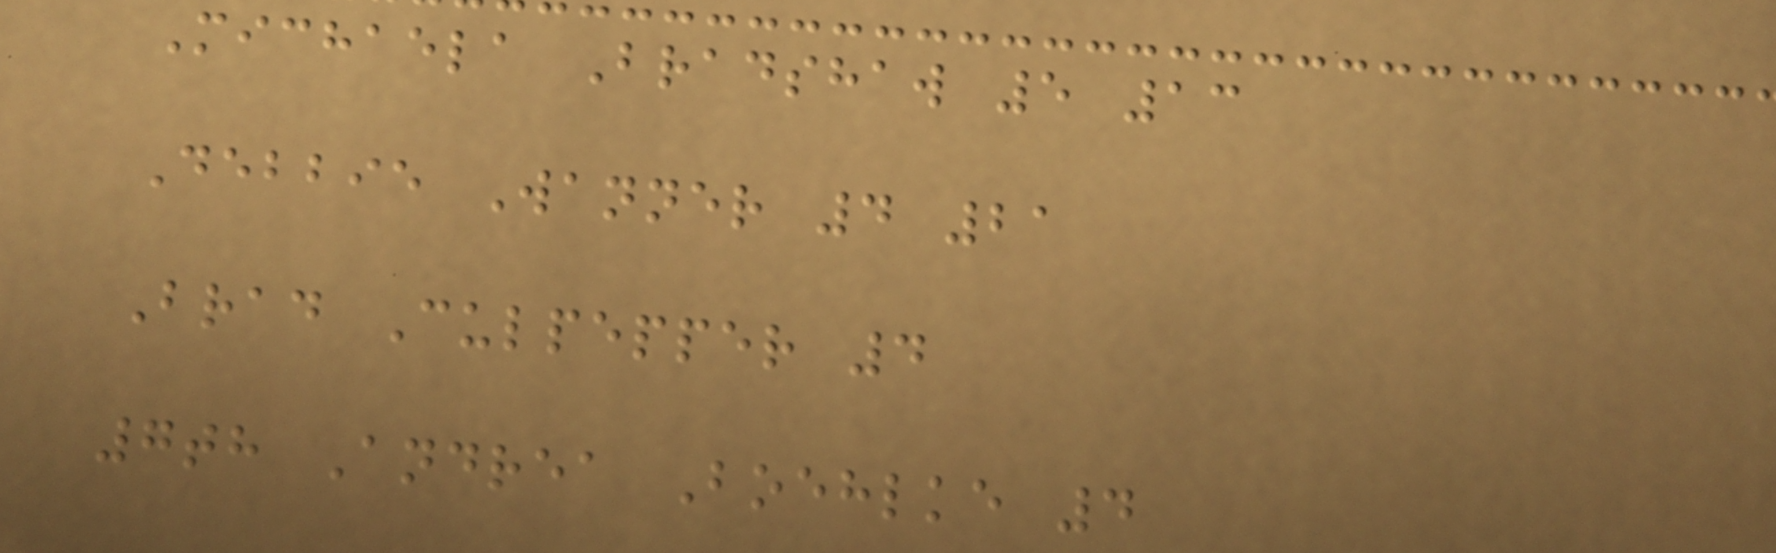Michaela Bradshaw 5 13
Debbie Wanner 4 21
Brad Culpepper 4
7th Andrea Boehlke 4
